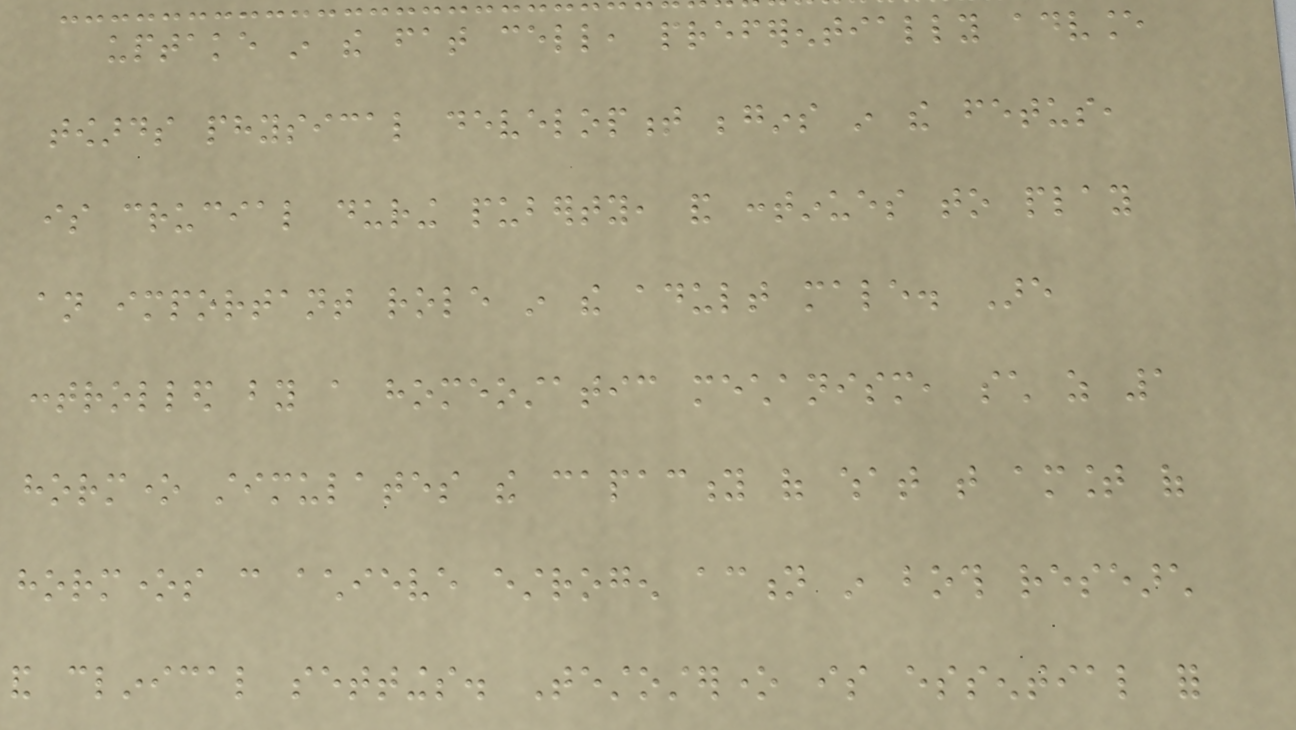uptake in the fat cell, preferentially advance
towards physical development begins in the fetus,
is crucial during puberty, and continues to play
an important role in the adult male. Are
controlled by a homeostatic mechanism, such as 1
hormone stimulates the capacity of what that amount of
hormones can achieve estrogen action in both research
and clinical settings. Testosterone is essential for
